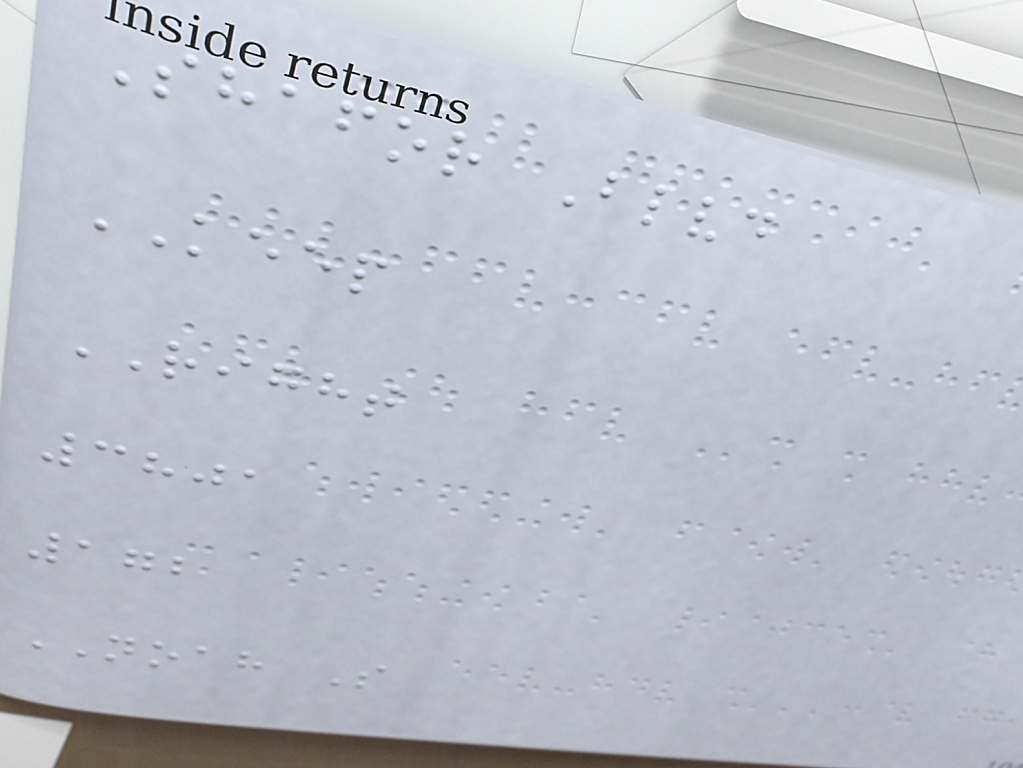Shafor Blvd
KEEP
RIGHT
3801
172
NOAH S
